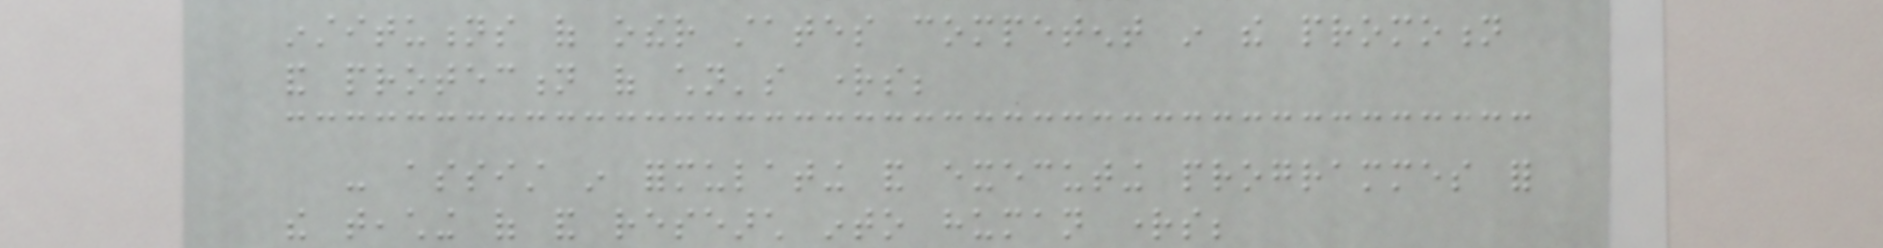institutions of other states competent in the promotion
and protection of children's rights;
- assist in formulating and executing programmes for
the teaching of and research into human rights;
